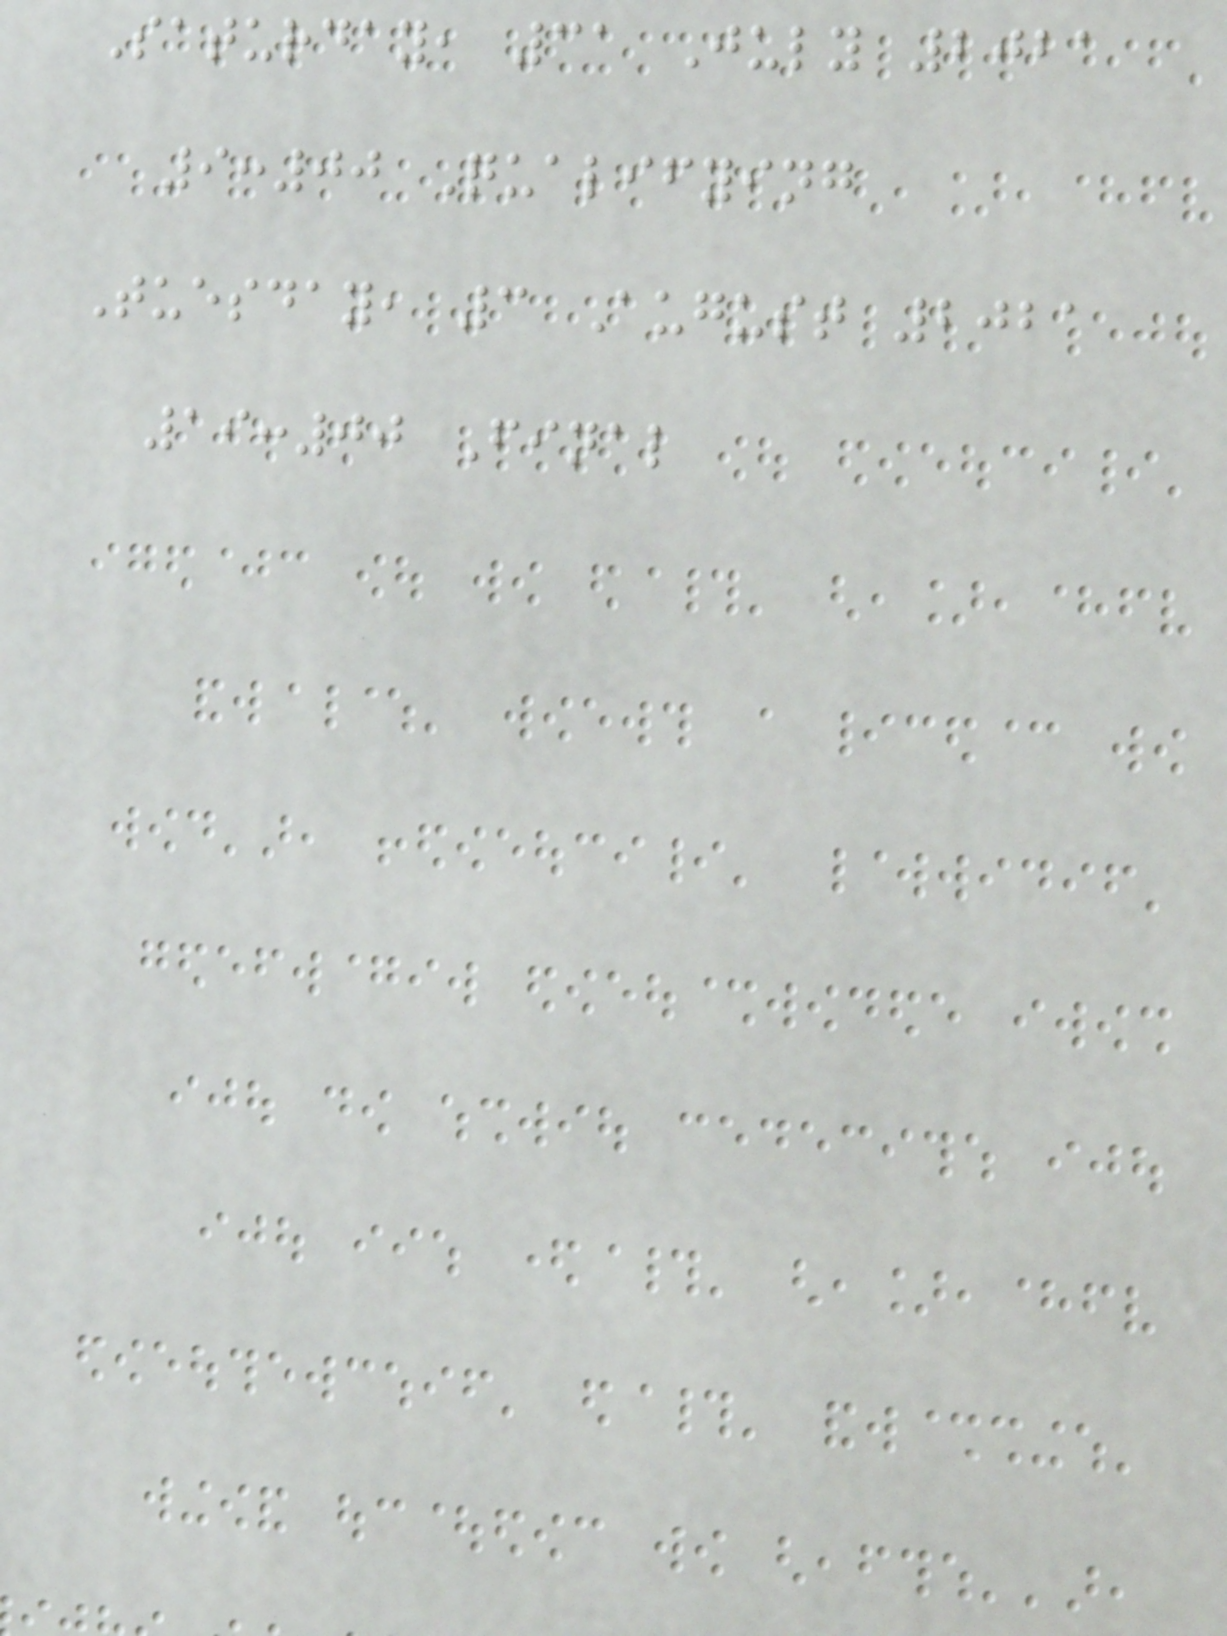Saturday, 31 July 2021
9:00 Qualifying
Tuesday, 3 August 2021
19:00 Final
